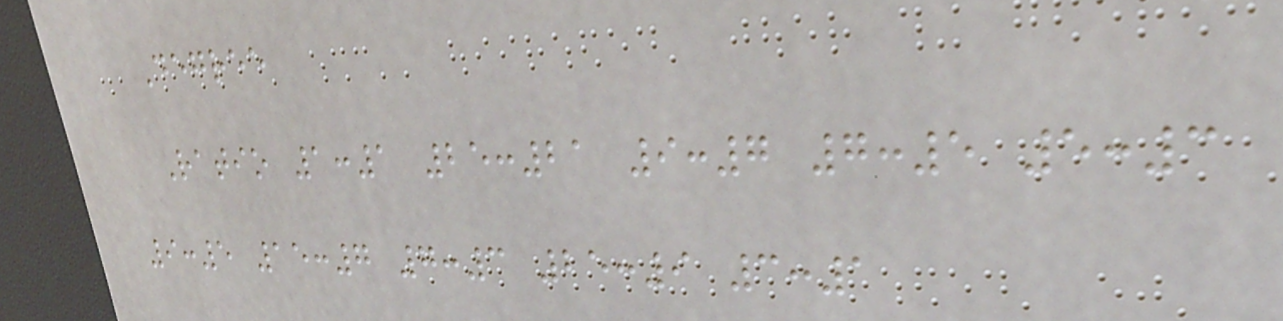Degree
Ratio 1:1 25:21 9:7 7:5 5:3
9:5 15:7 7:3 25:9 3:1
